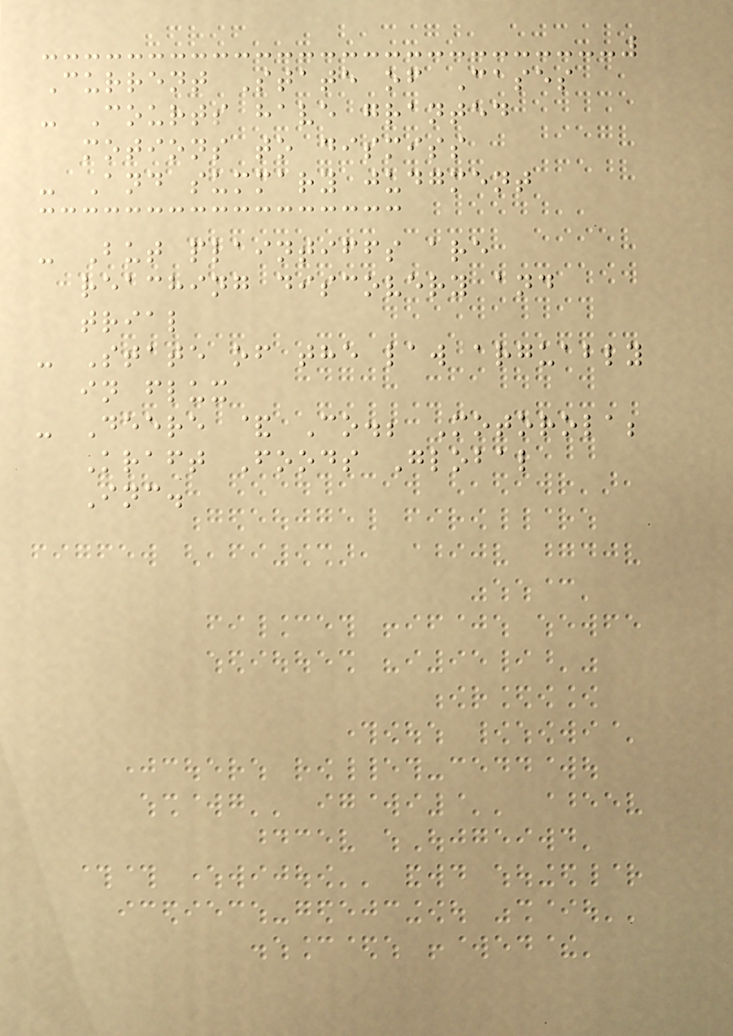Current State of Cases
- Courts have granted
motions to dismiss
- And summary judgment
- But plaintiffs are
reaching discovery and
trial
- State of the law arguably
in flux
- Deere & Co.; Motorola;
Kraft Foods Global
Inc.
